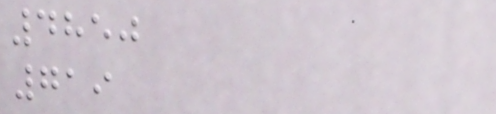4850
719
